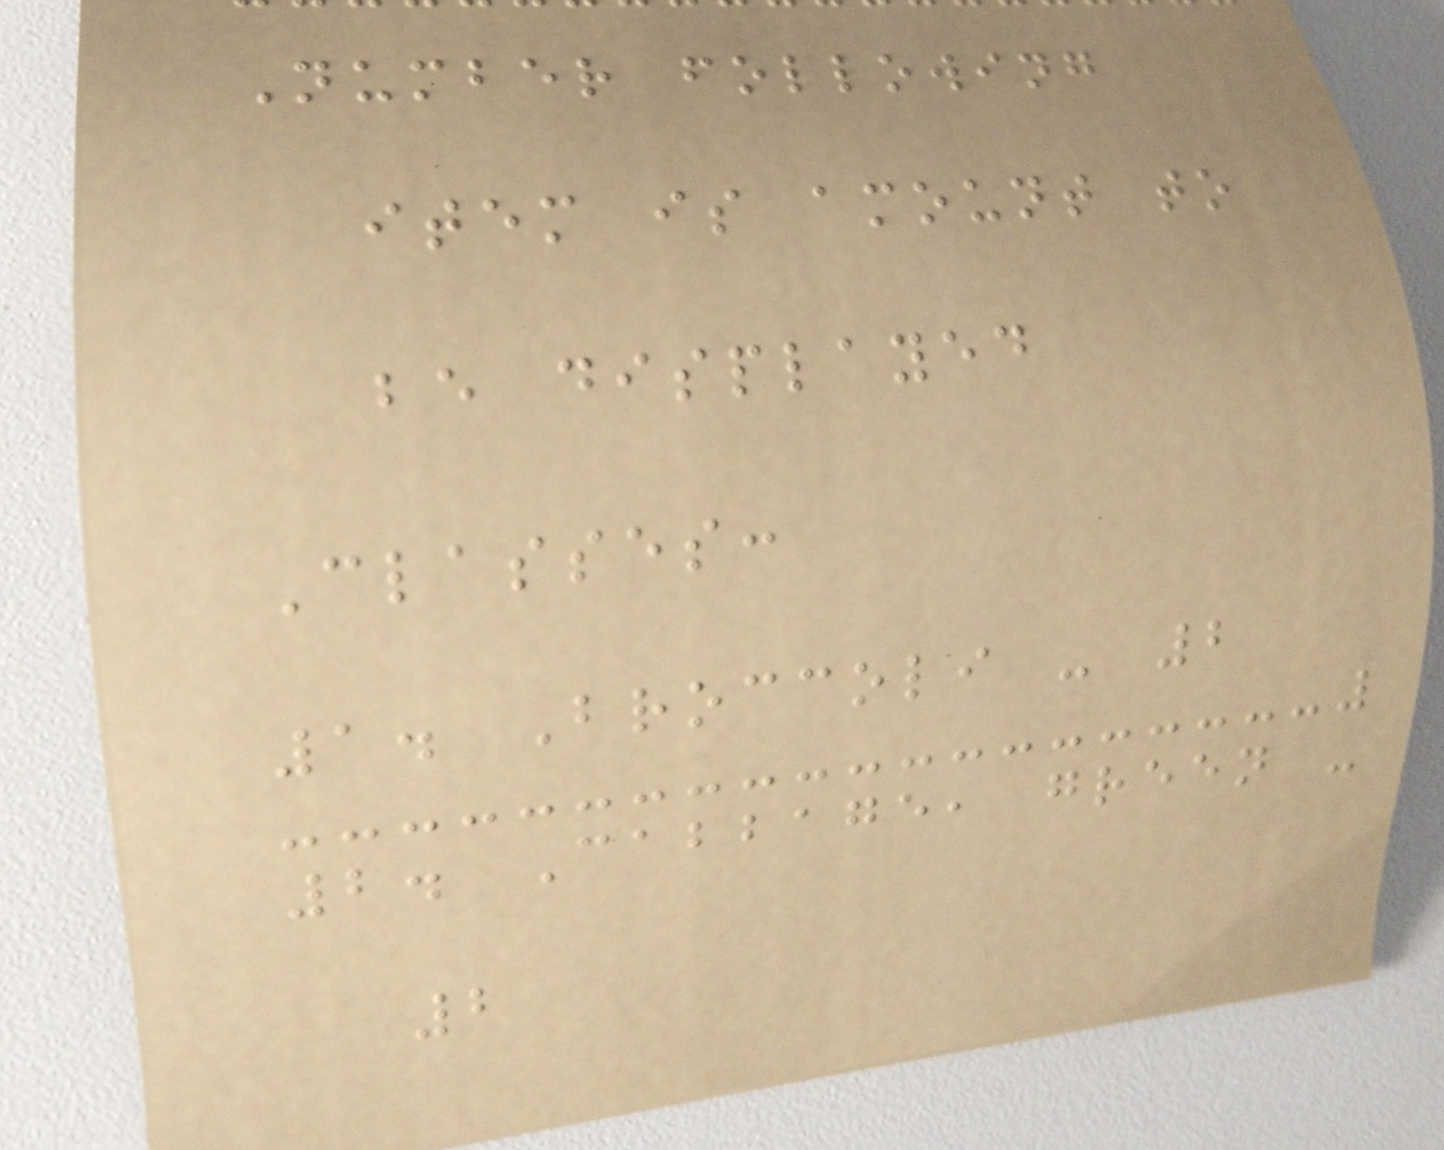Number following
item is amount to
be displayed
Classes:
1. Broccoli - 2
2. Cabbage, green -
2
